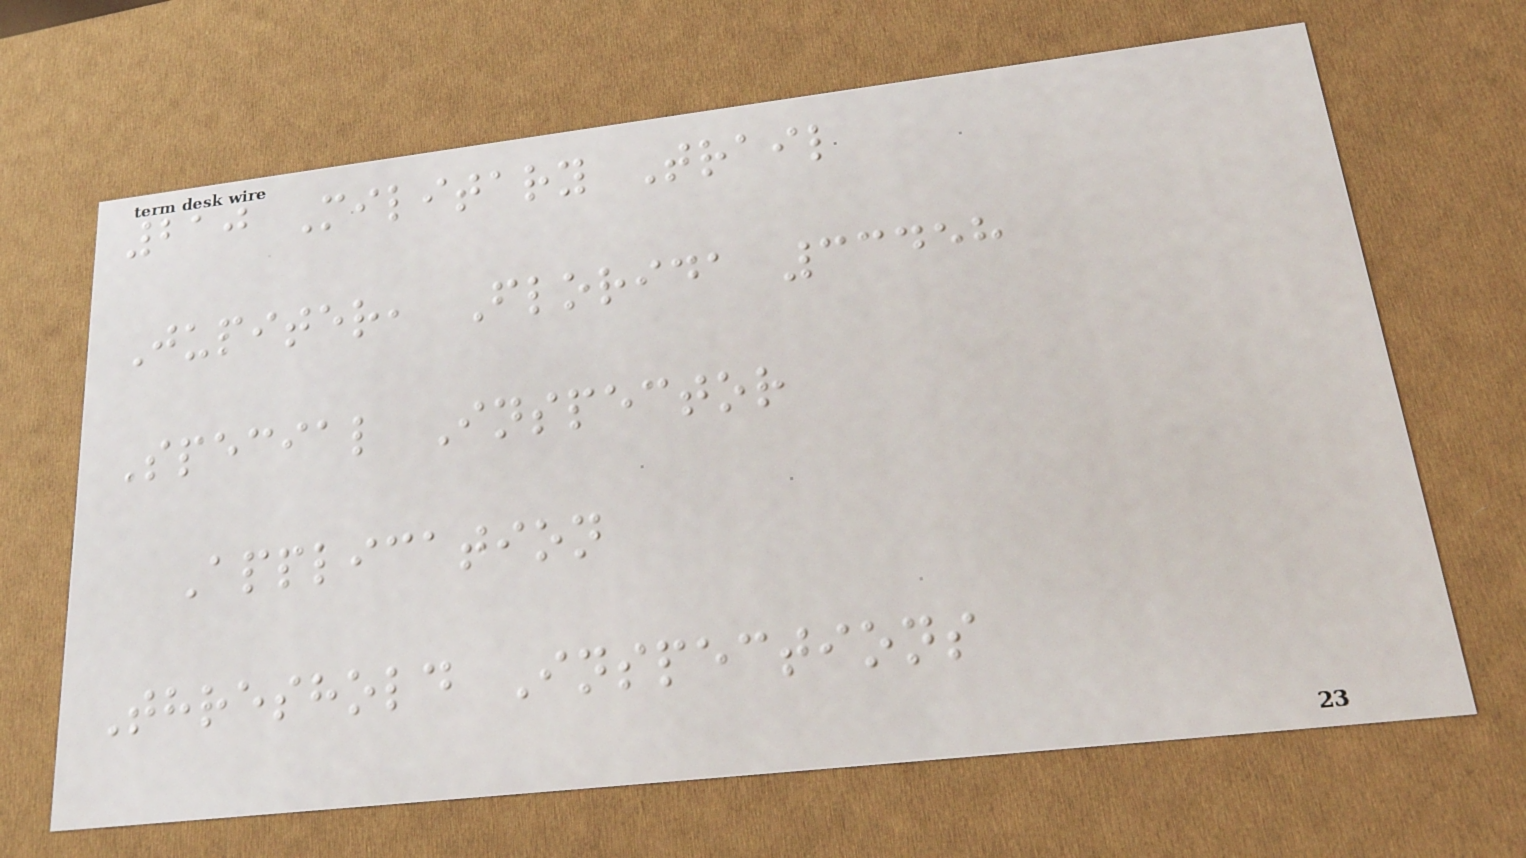210 Military Trail
Jupiter, Florida 33458
Special Inspector
Application
Threshold Inspections
